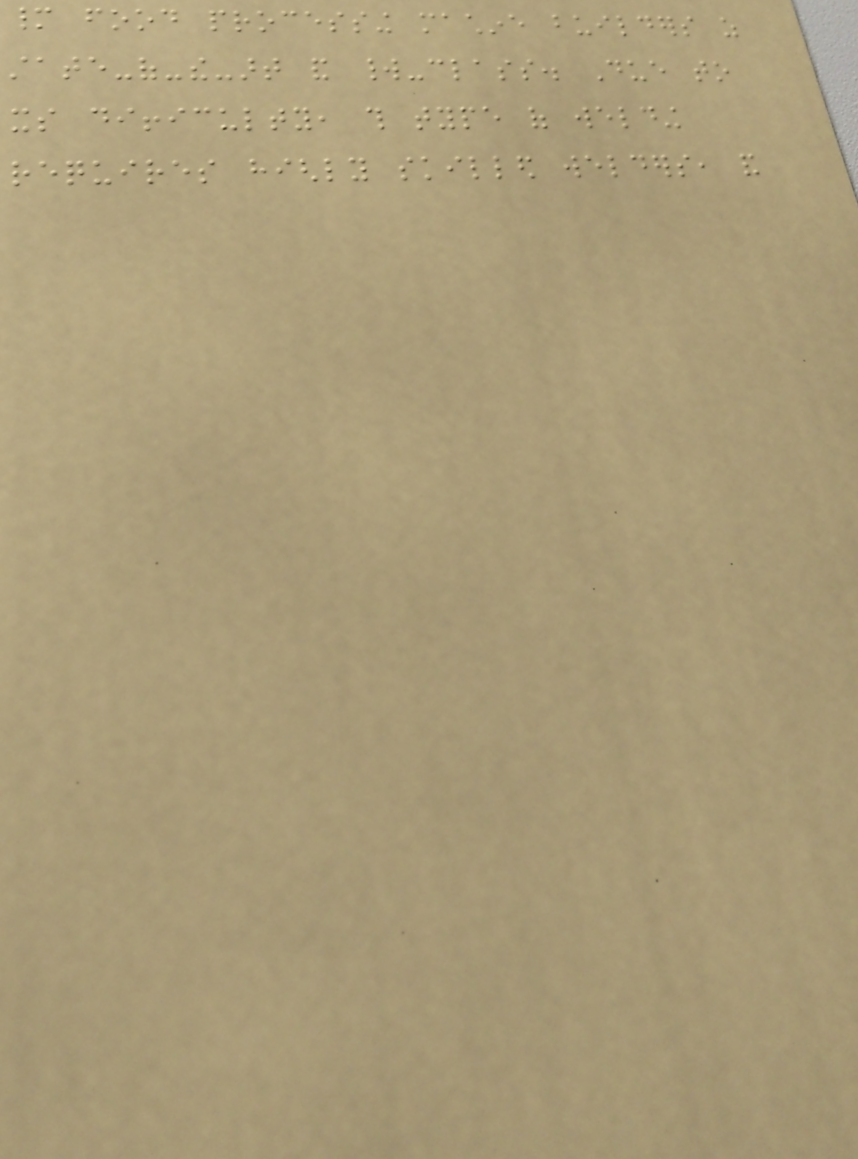many food processing machine builders as
state-of-the-art and world-class. Due to
its difficulty, this type of welding
requires highly skilled welders, and
